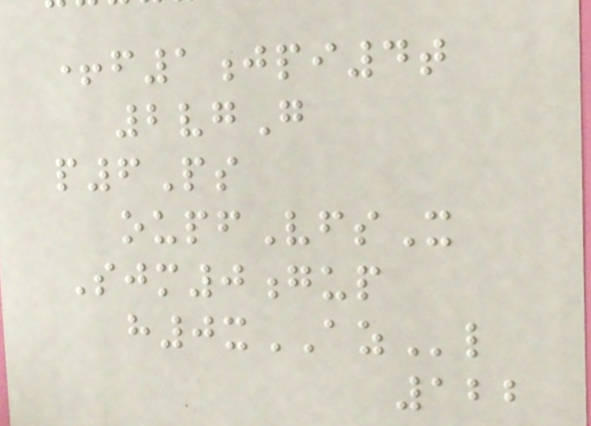+f1jpi4t
2vgG
p6Ps
oupfVfsX
Sjm0gup
h0xAZl
122
